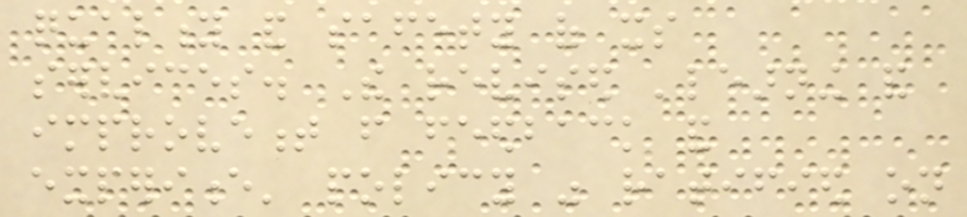quality and safety of its
services. The revised 'learning and
improvement from feedback and
experience' policy was ratified on
